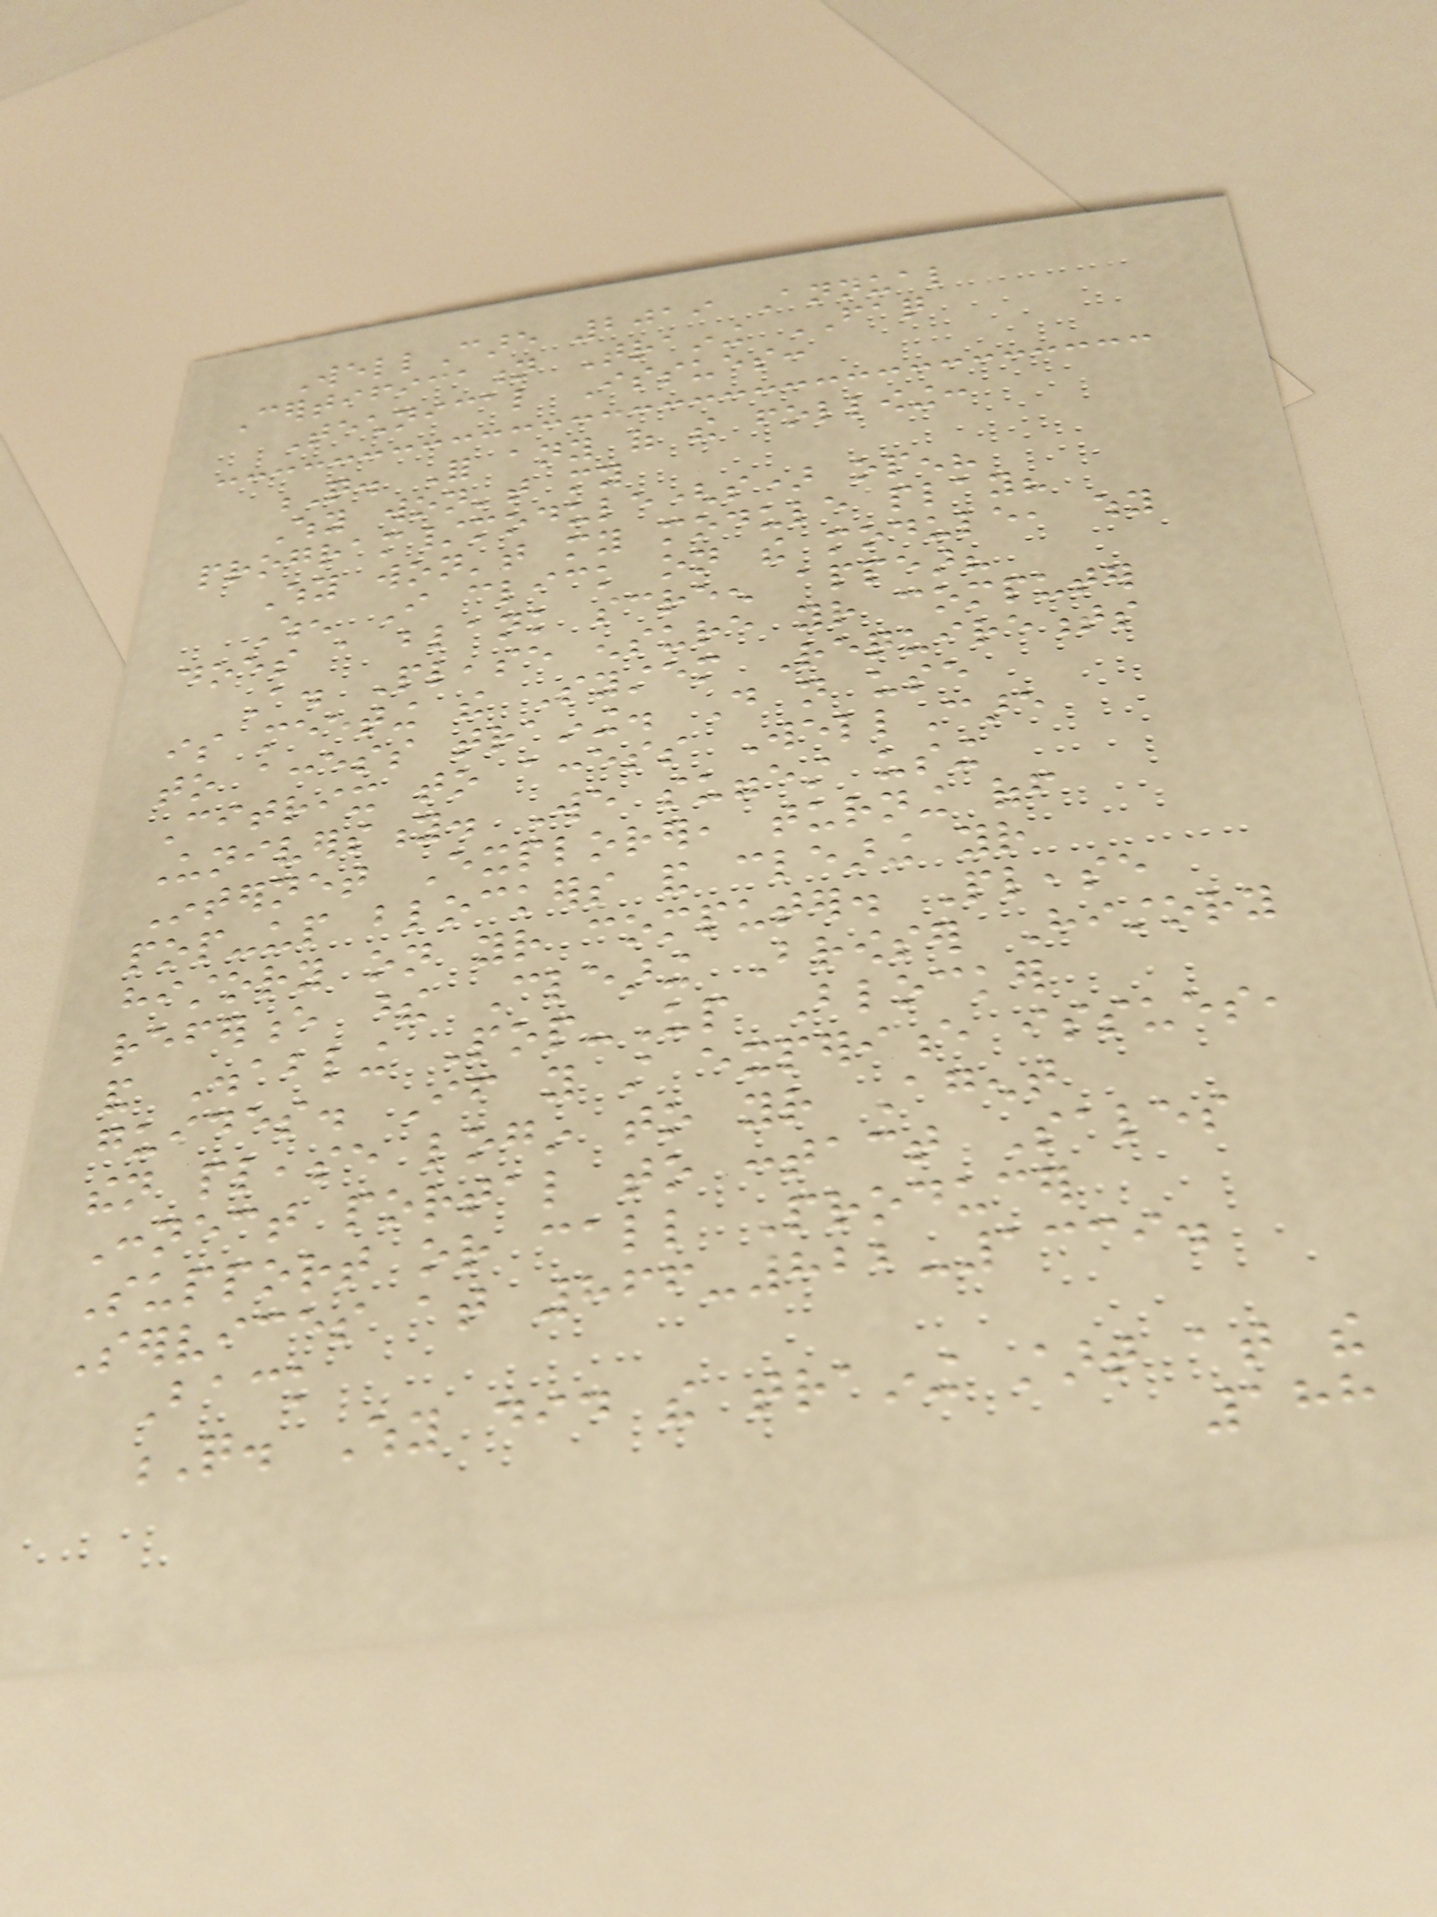WellCare 2019 Annual
Certification Training FAQ
Technical Issues:
Q. For any of the following:
Why won't my
program/module(s) open?
Why won't my module play?
When I click on the module, why
does a blank screen appear?
A. Please ensure your computer
is meeting the System Requirements
to access training. Do not use
Citrix to access WellCare
University. We suggest using
Internet Explorer, turning off
pop-up blockers and clearing your
history on your computer. Please
reference these Clearing Browser History
and Disabling Pop-Up Blocker
guides. If you still experience issues,
then please login to your Agent
Connect portal to contact Sales
Support or call Producer
Services at 866-822-1339.
Back
Q. Why did the training start at the
188
